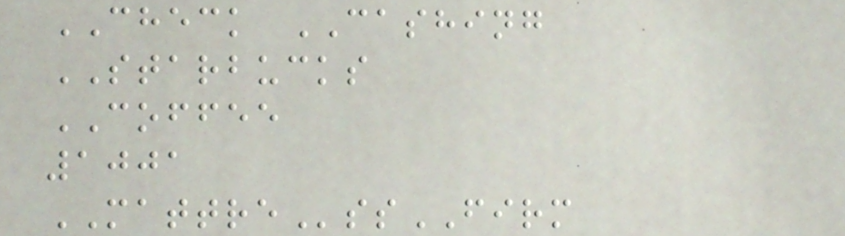CHECK CASHING
STARBUCKS
COFFEE
1001
MATTREssFIRM
